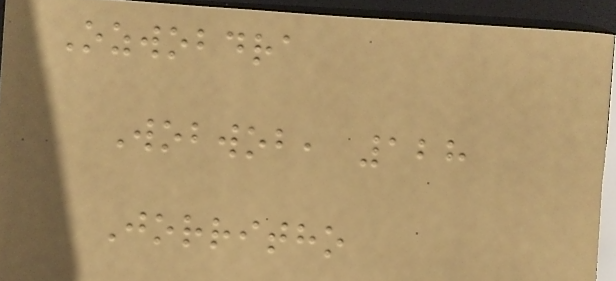Ozwobdra
Wobwob, 128
Jorritho
